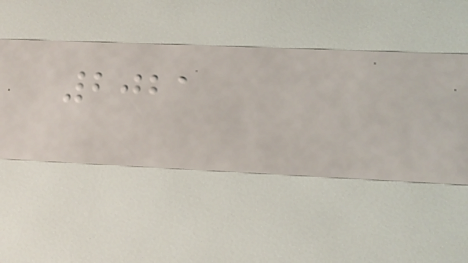2021
